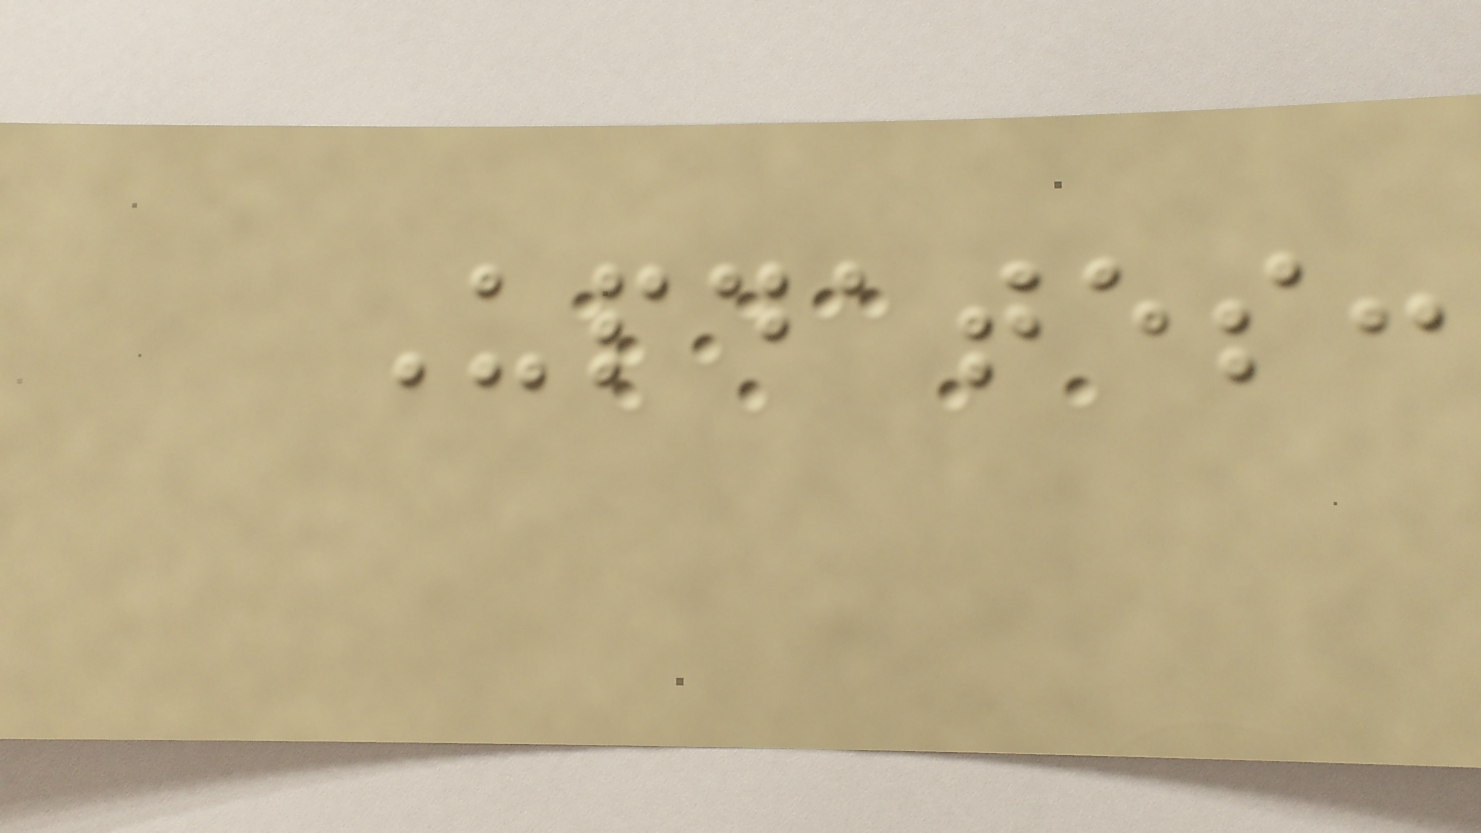Updates:
